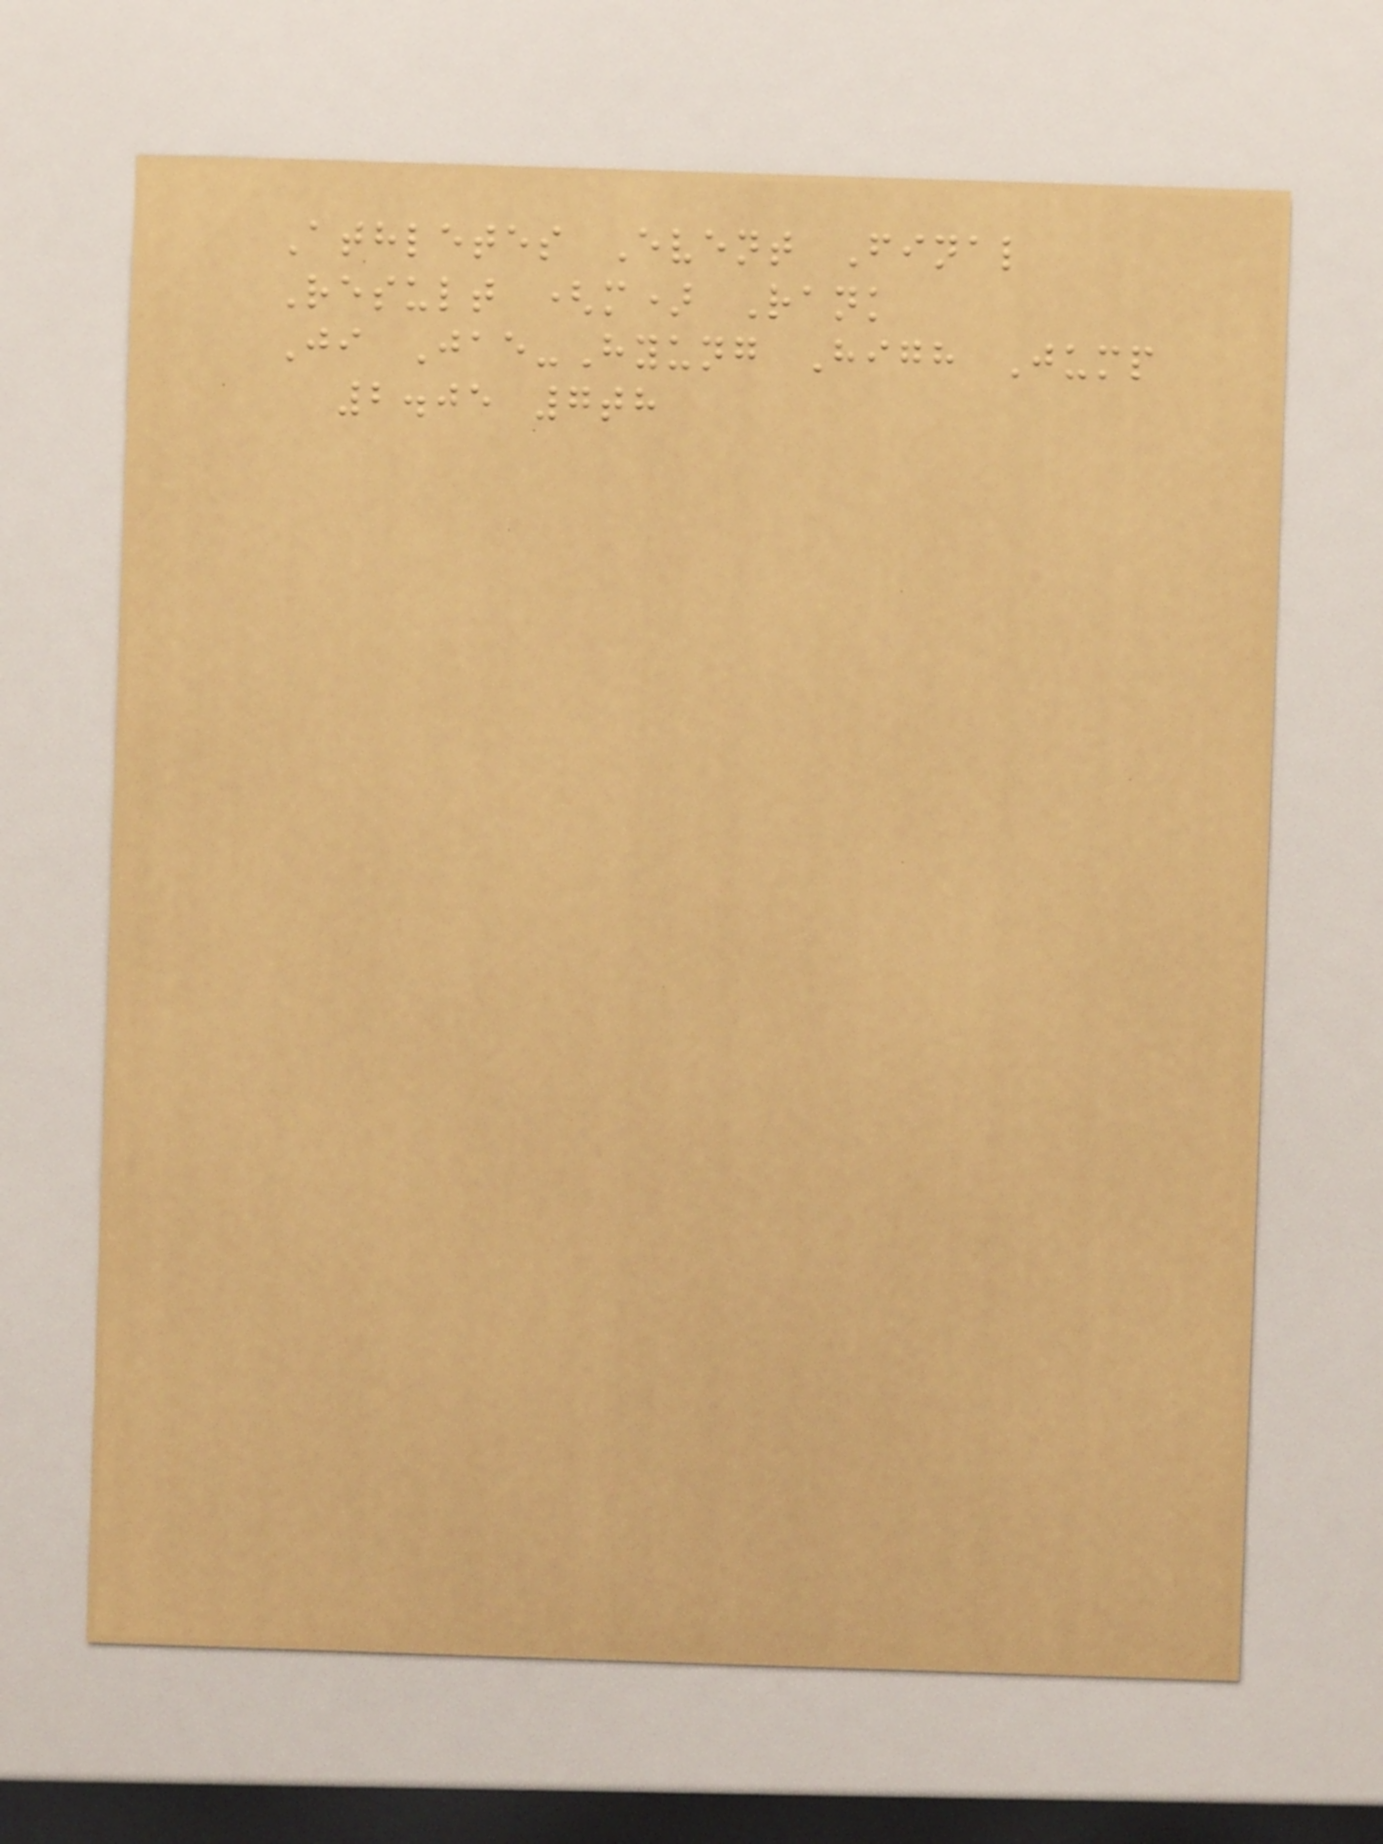Athletes Event Final
Result (m) Rank
Ji Jae-Hyung High Jump
2.05 7th
